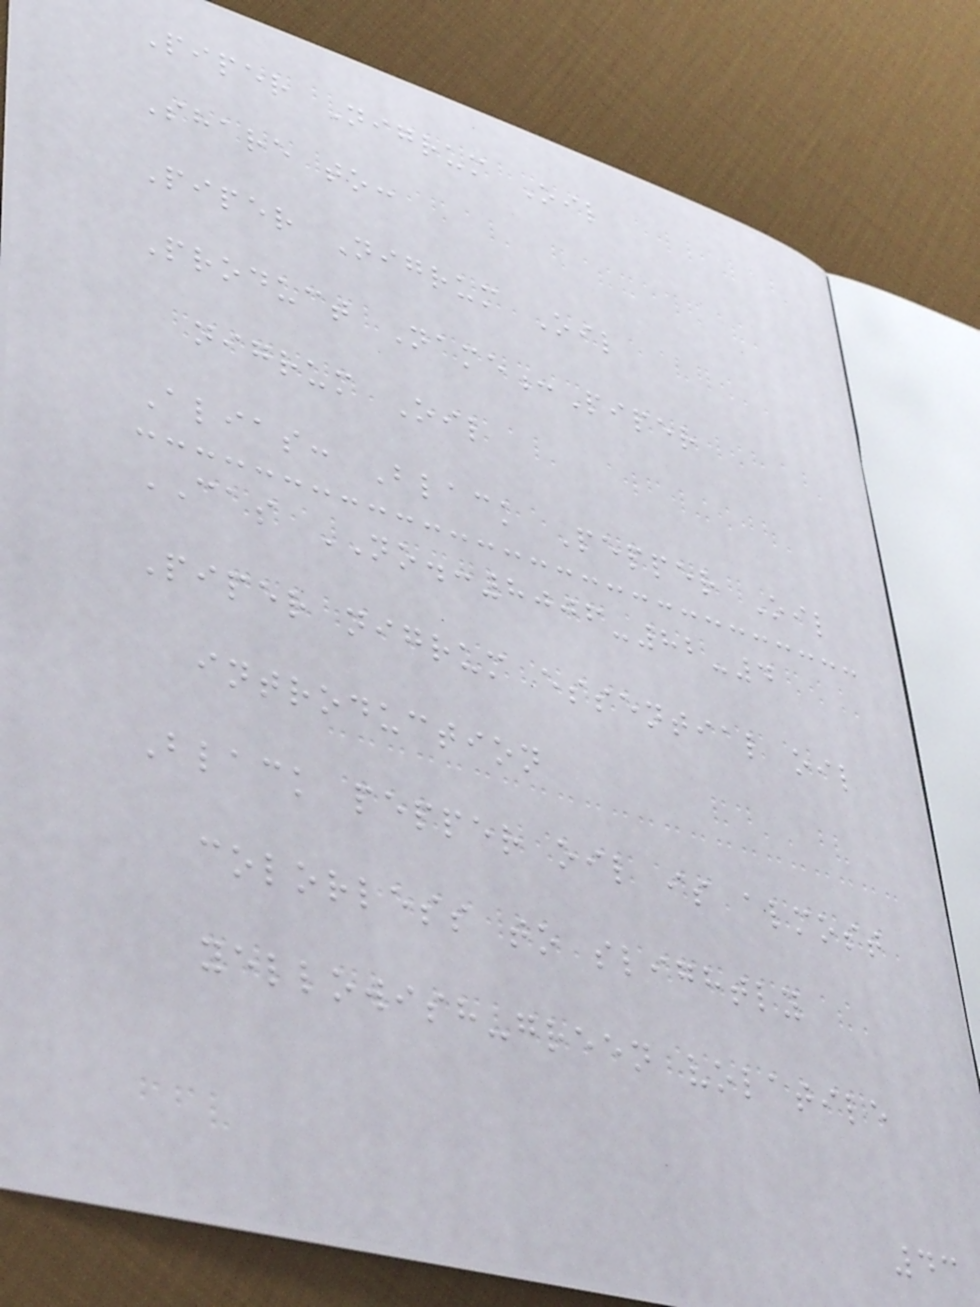Piper Nigrum Oil
Share to:
Piper Nigrum Oil
Product Name:Piper
nigrum Oil
Alias: Black Pepper Oil
CAS NO.:8006-82-4
Piper nigrum essential oil
introduction
Black pepper oil is almost
colorless to slightly
yellowish-green volatile
43
